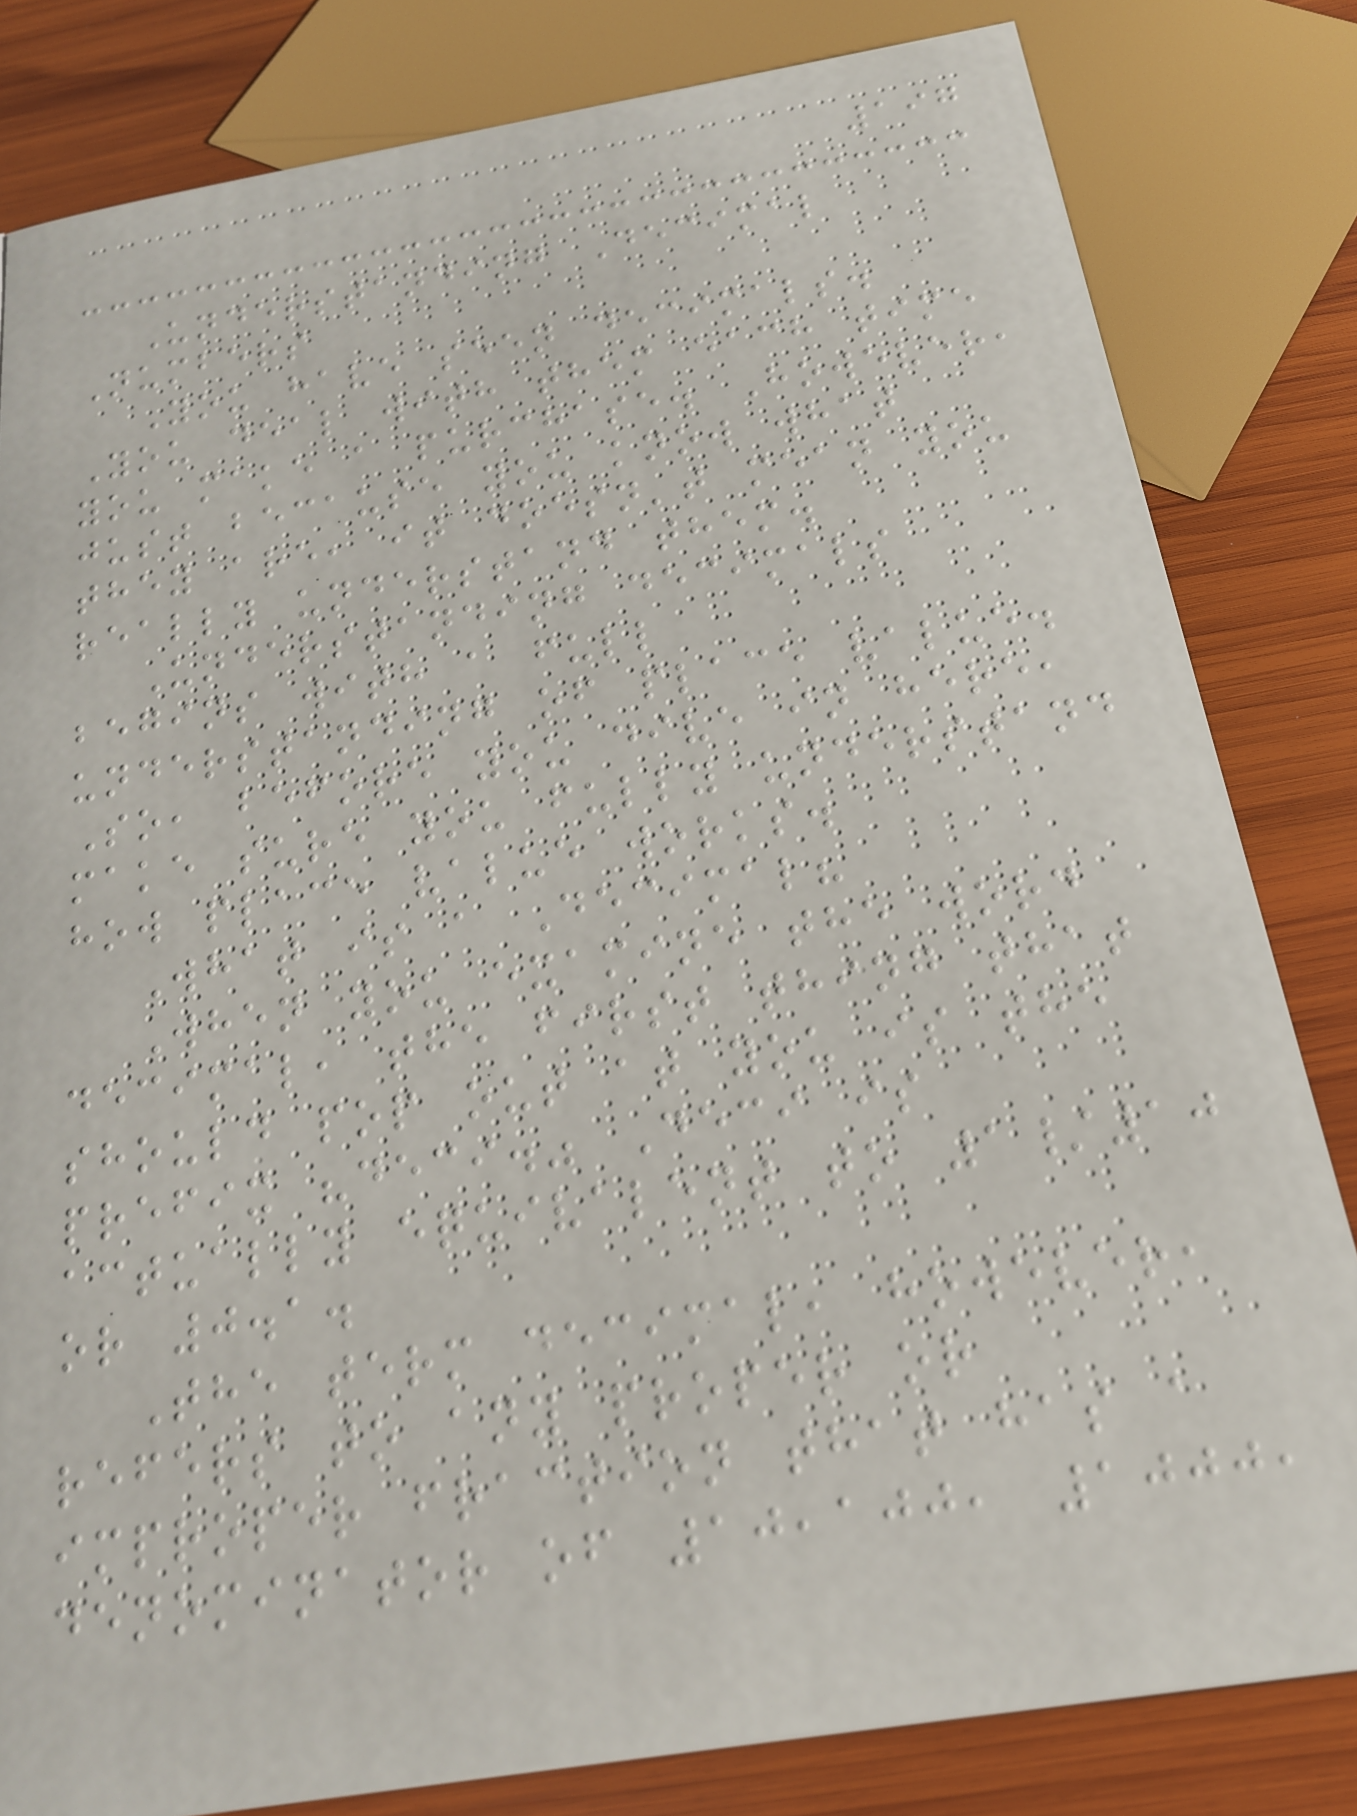197
Understanding Decimal
Numbers
You have seen decimals.
You deal with them each time
you make a purchase. However,
just because you know what
they are, it doesn't mean you
really understand them.
Understanding decimals
begins with a full
understanding of place value.
So, before you dive in here,
make sure you fully understand
how place value works.
What is a Decimal?
When you examine the word
decimal, the first thing that
should pop out at you is the
prefix "deci." Deci is
actually equivalent to 1/10
or 0.1.
The term decimal, however,
refers to any proper or
improper fraction that has a
denominator of 10,100, 1000,
